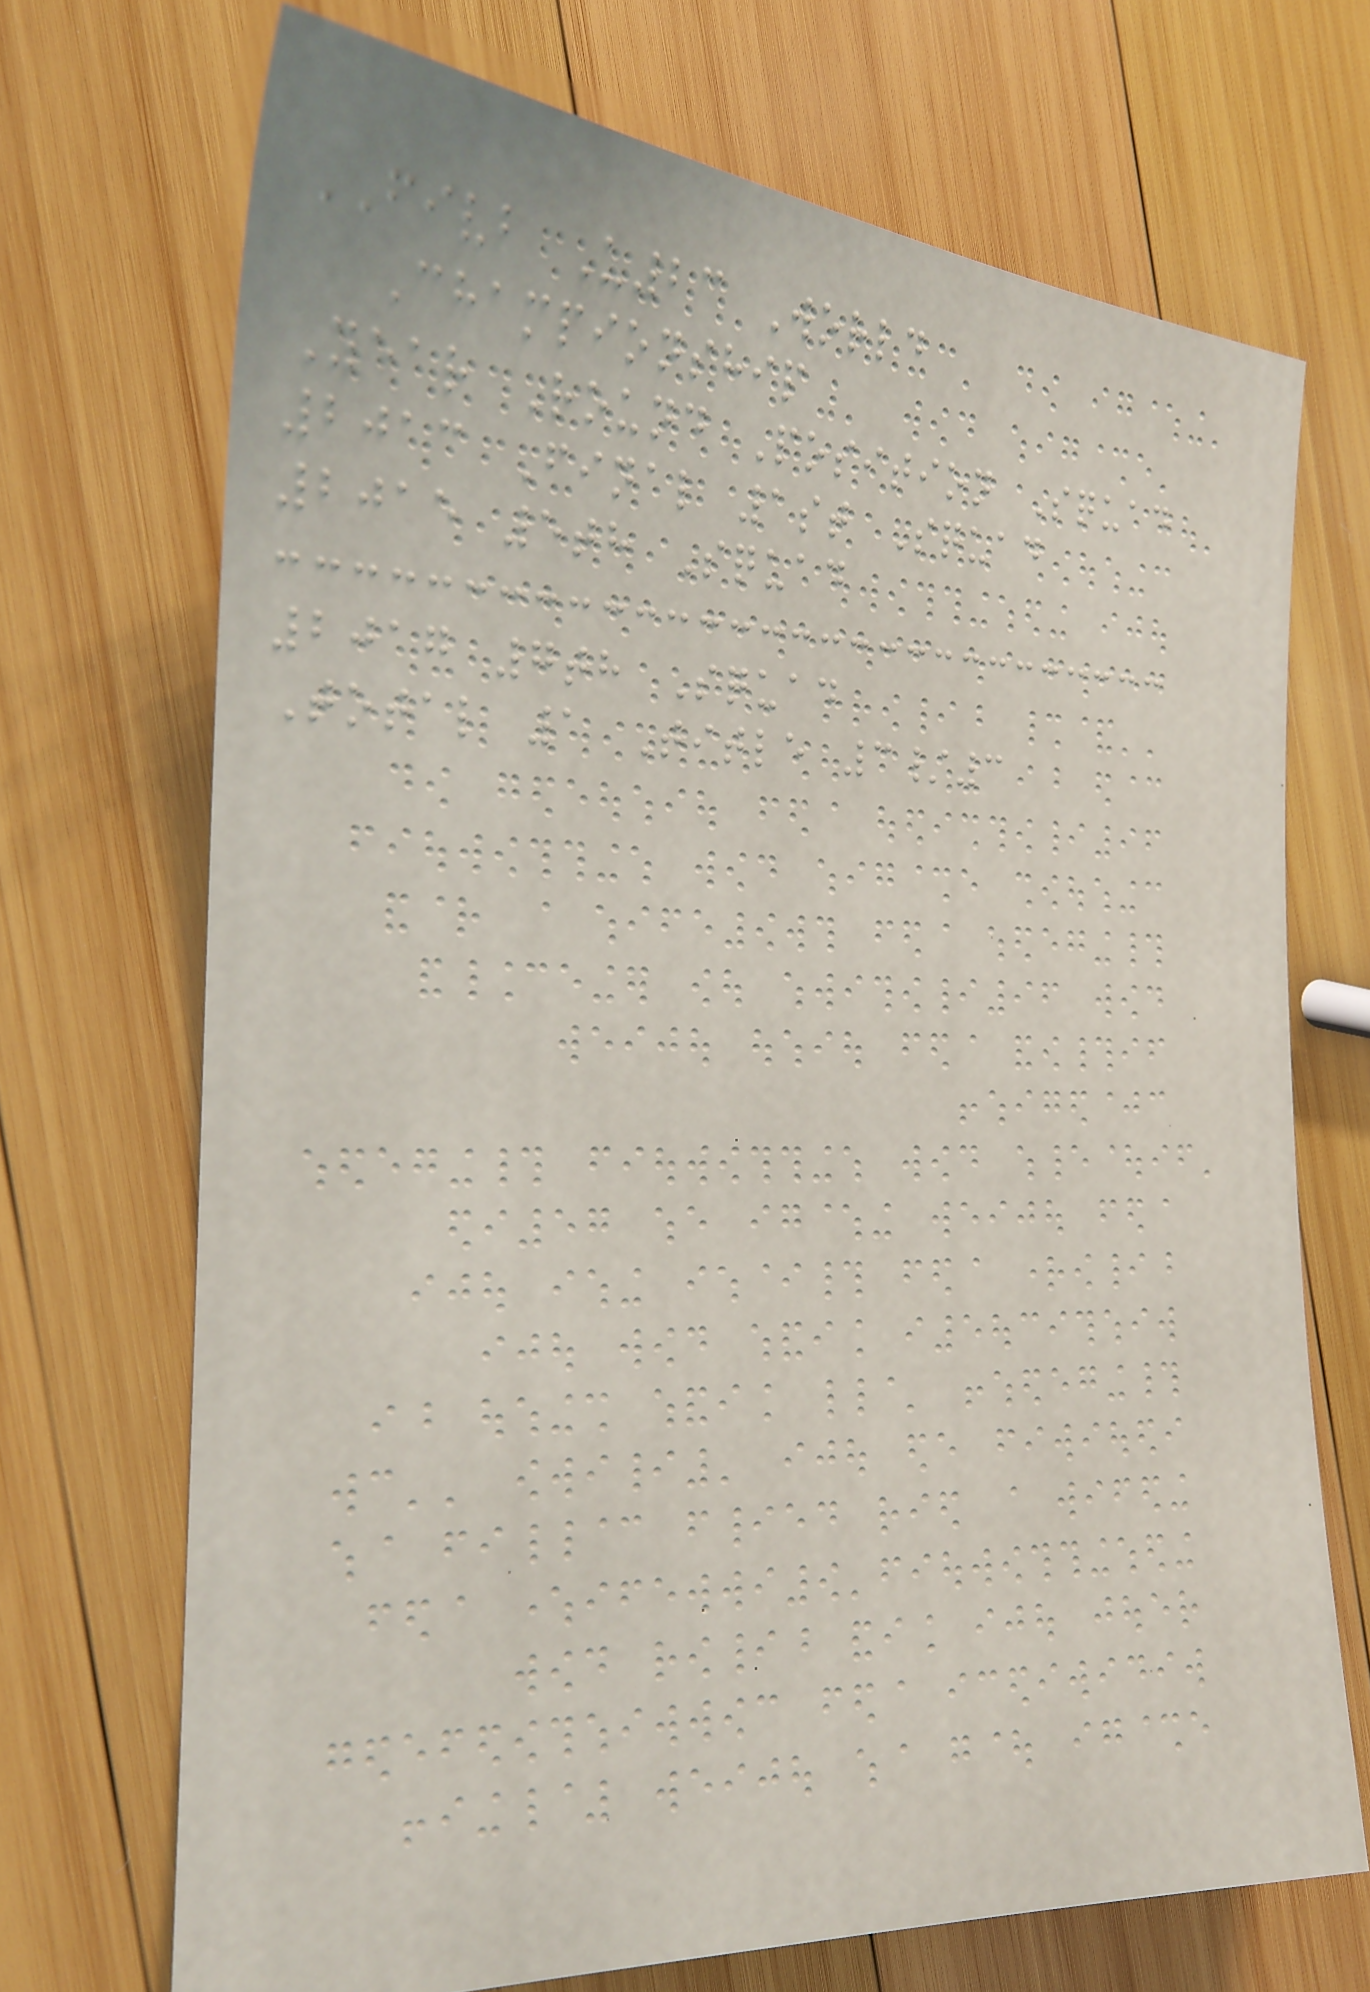FIVB U23 World
Championship
Year Round Position Squad
2013 Final 1st Squad
2015 5th Squad
2017 7th Squad
Total 1 Title 3/3
